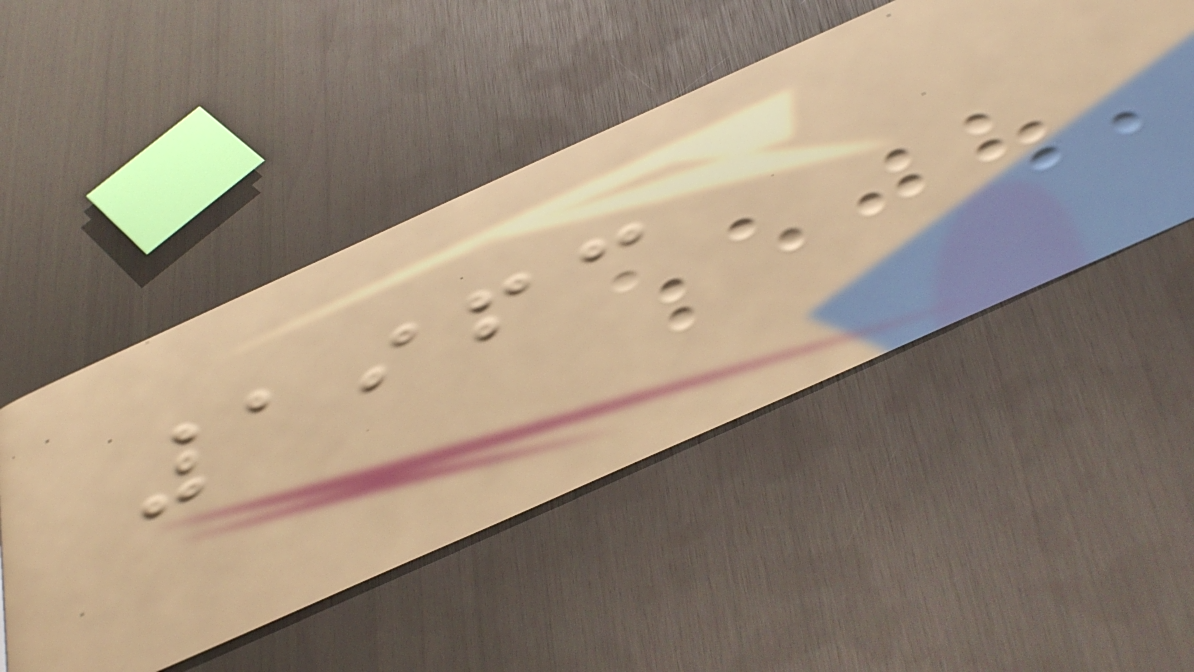1963
